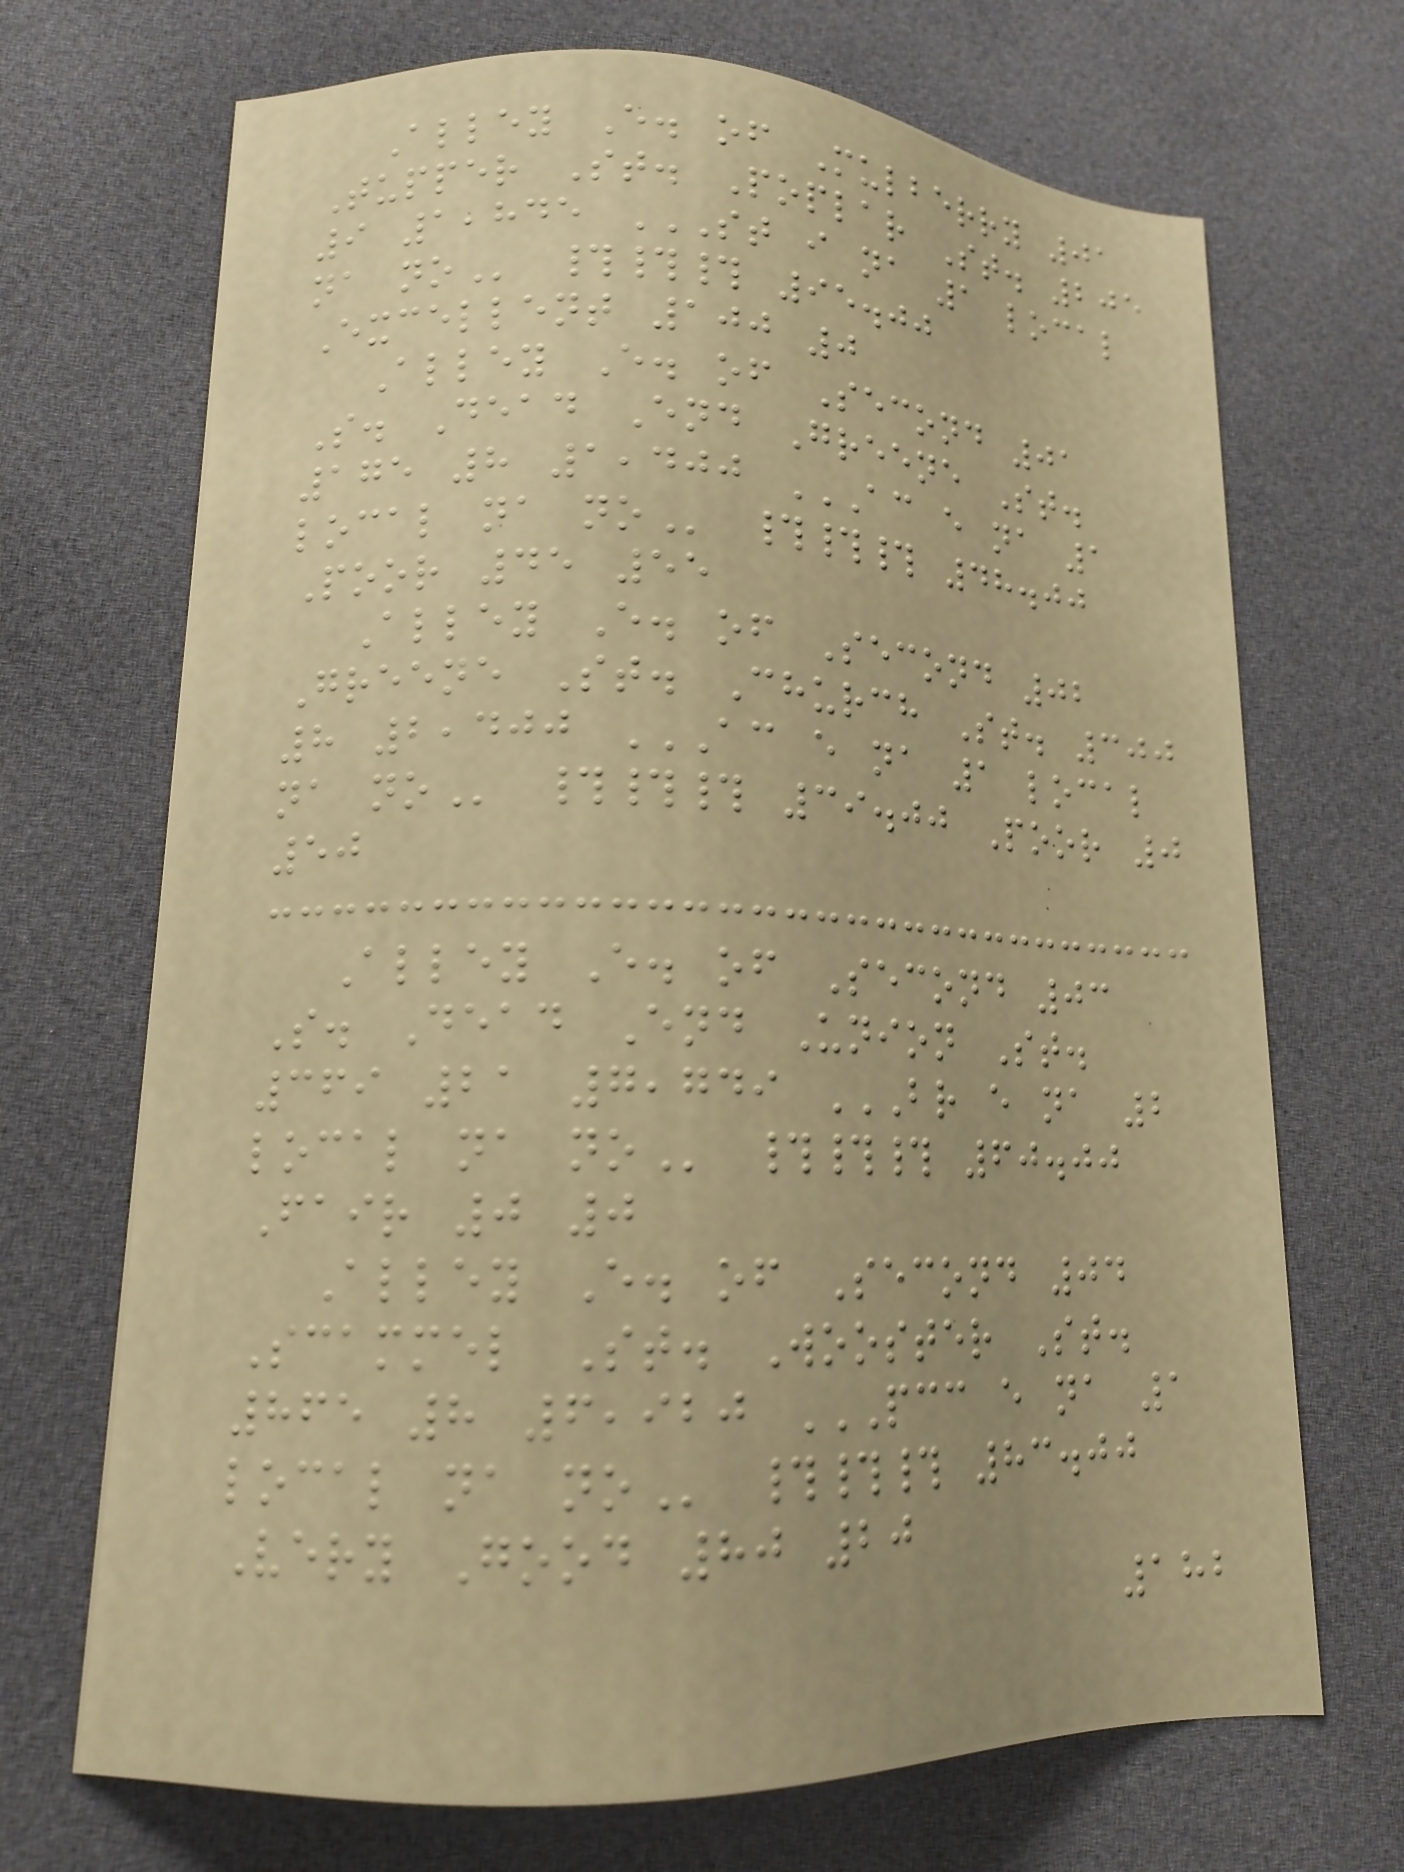Alley E. of Mulberry 01
Tupper St. Poplar St. 205
9 1,845 ST I NA 1 LOCAL
NA NO ### 95.00
Excellent 100 0
Alley E. of Second 01
S. Dead End Greene St.
175 8 1,400 AC E NA 1
LOCAL NA NO ### 48.00
Poor 45 55
Alley E. of Second 02
Greene St. Church St. 300
8 2,400 AC E NA 1 LOCAL
NA NO ### 39.00 Poor 0
50
Alley E. of Second 03
S. Dead End Union St.
369 21 7,749 BR E NA 2
LOCAL NA NO ### 60.00
Fair 0 0
Alley E. of Second 04
Scammel St. Wooster St.
865 8 6,920 PCC E NA 1
LOCAL NA NO ### 83.00
Very Good 80 20
182
